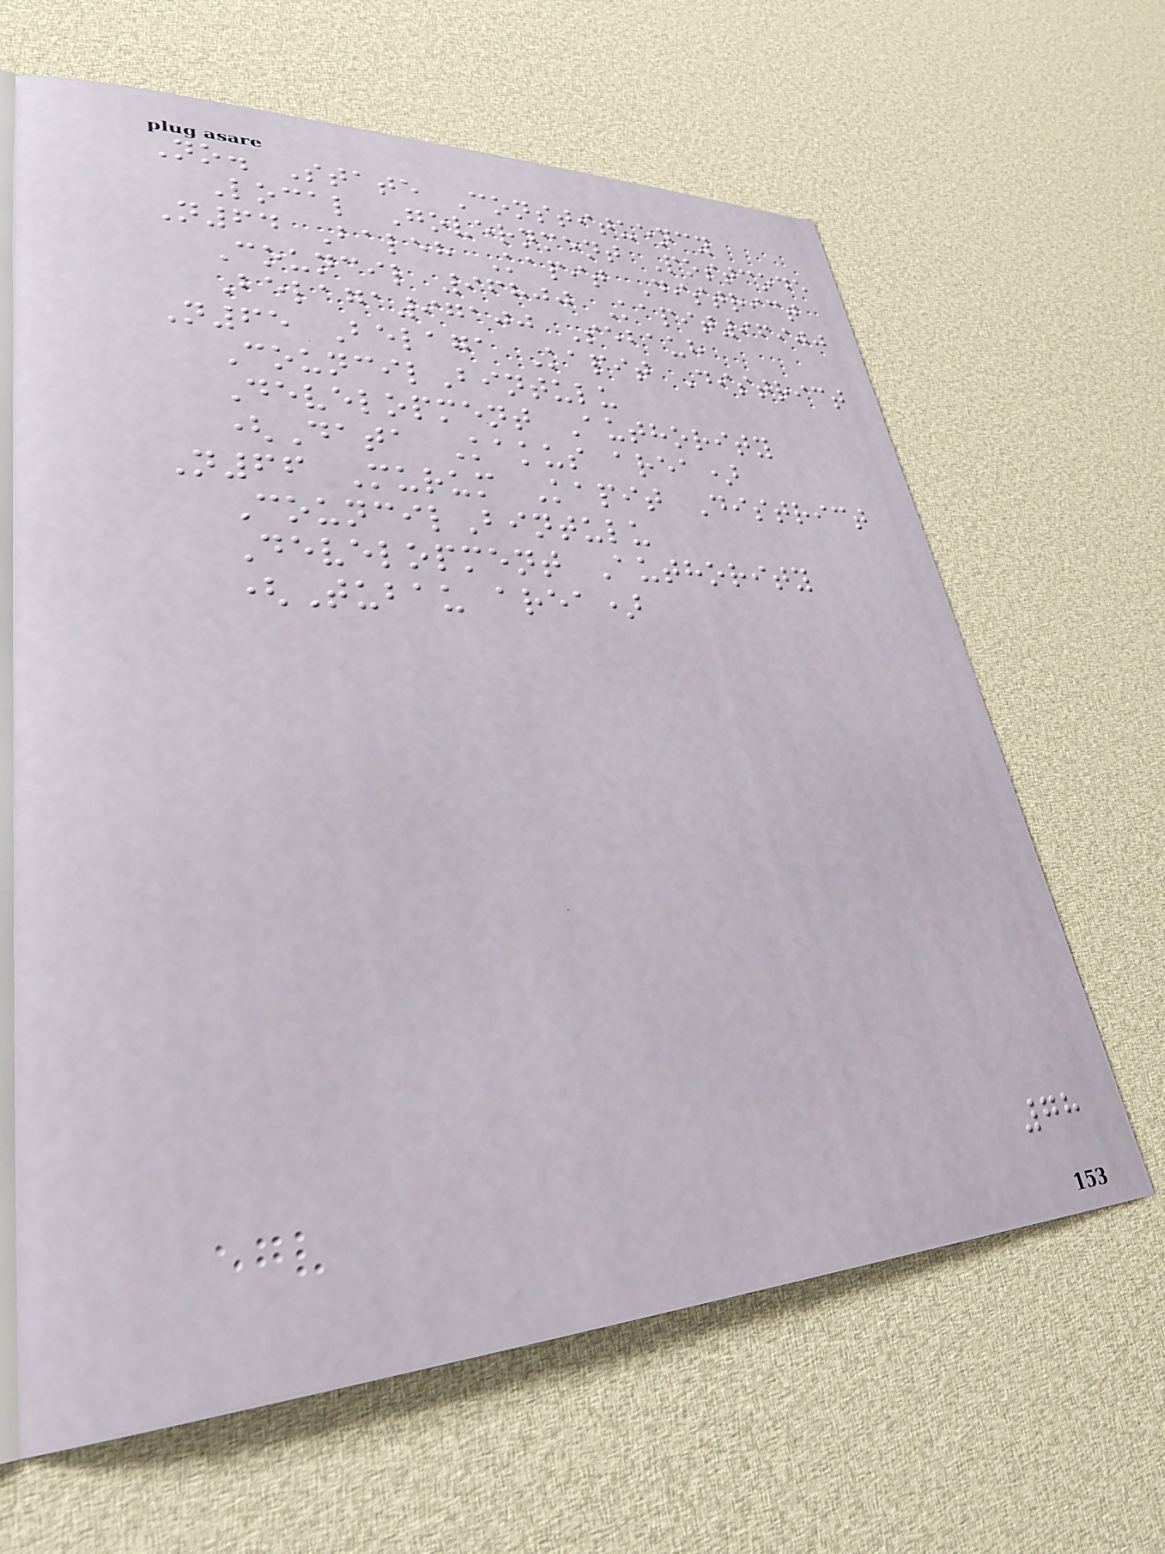No. State Constituency
Local Government Postcode
N64 Baleh Kapit District
Council 96800 Kapit96900
Belaga97100 Sebauh
N65 Belaga Kapit District
CouncilBintulu
Development Authority
(Data Kakus area)
N66 Murum Kapit District
CouncilBintulu
Development Authority
(Tubau area)
78
